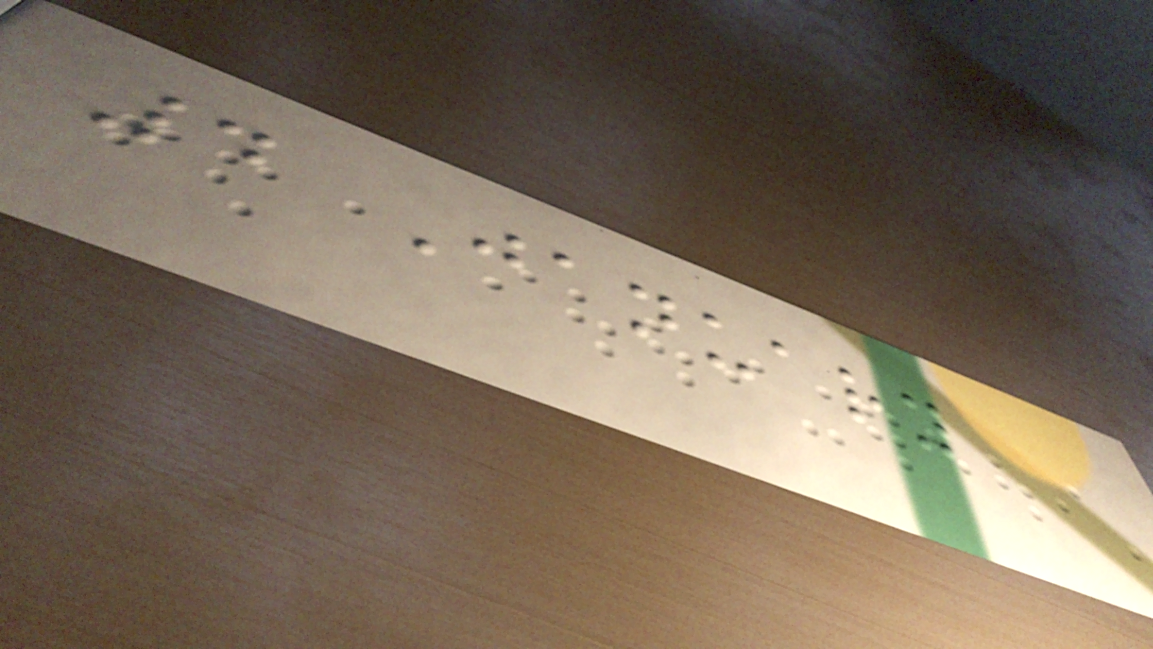4 January
